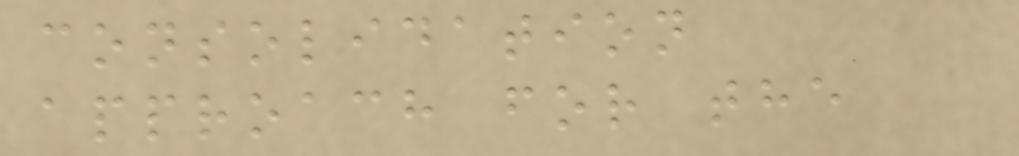consolidation
approach for the
